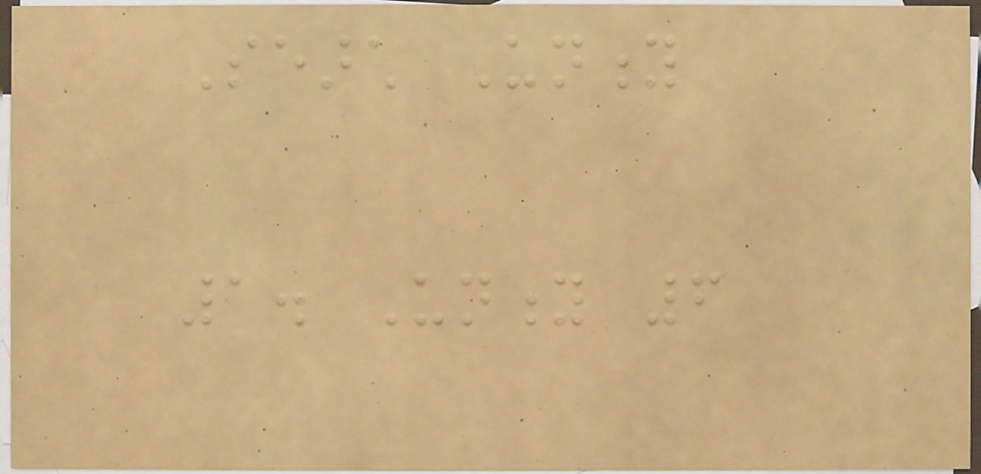Search Unity
1. Unity 6
